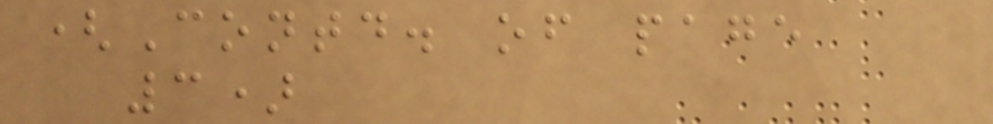(Contd. of page
3)
